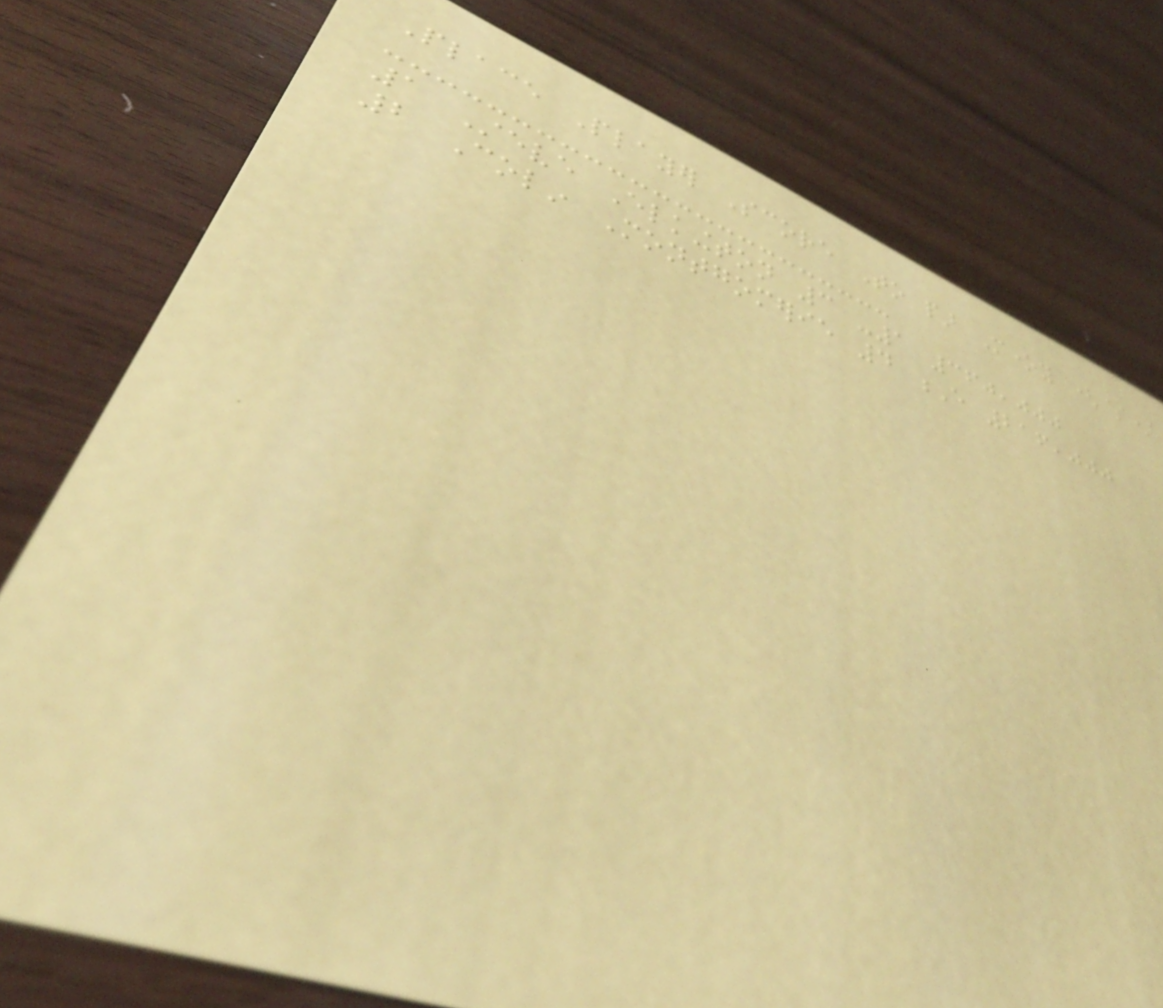Place Player Score To par Money ($)
1 Steve Elkington 3 -1 360,000
2 Colin Montgomerie 4 E 216,000
